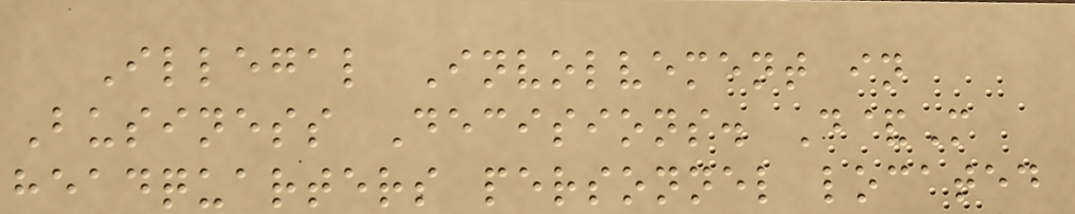Illegal Involvement in
Business Decisions. D&M
headquarters personnel located
